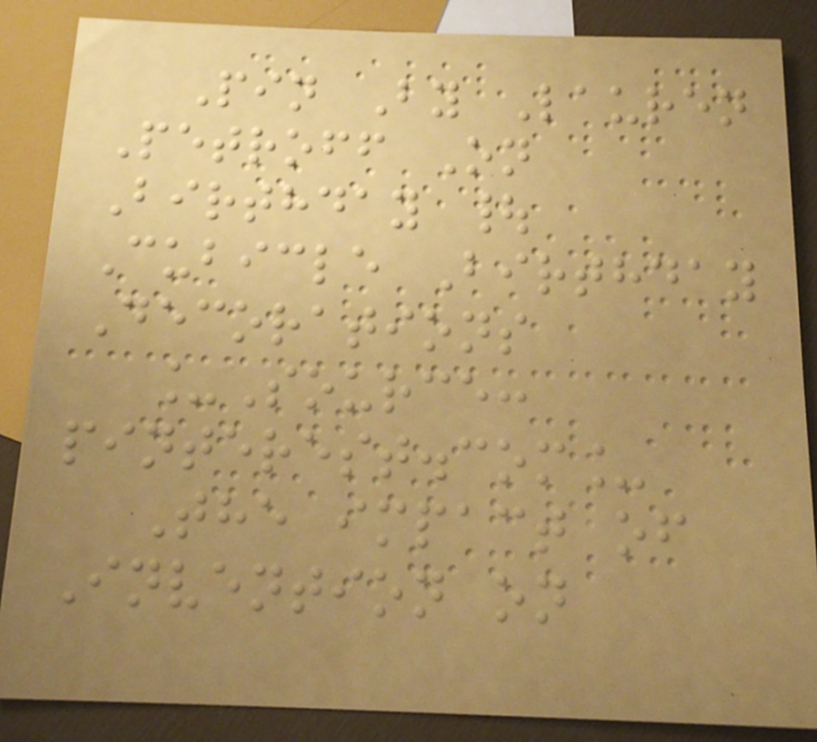Pin By Lauren
Petroff On
Birthday |
Cubicle Birthday
Decorations
_Source:
pinterest.com_
The impact of
Invention on
